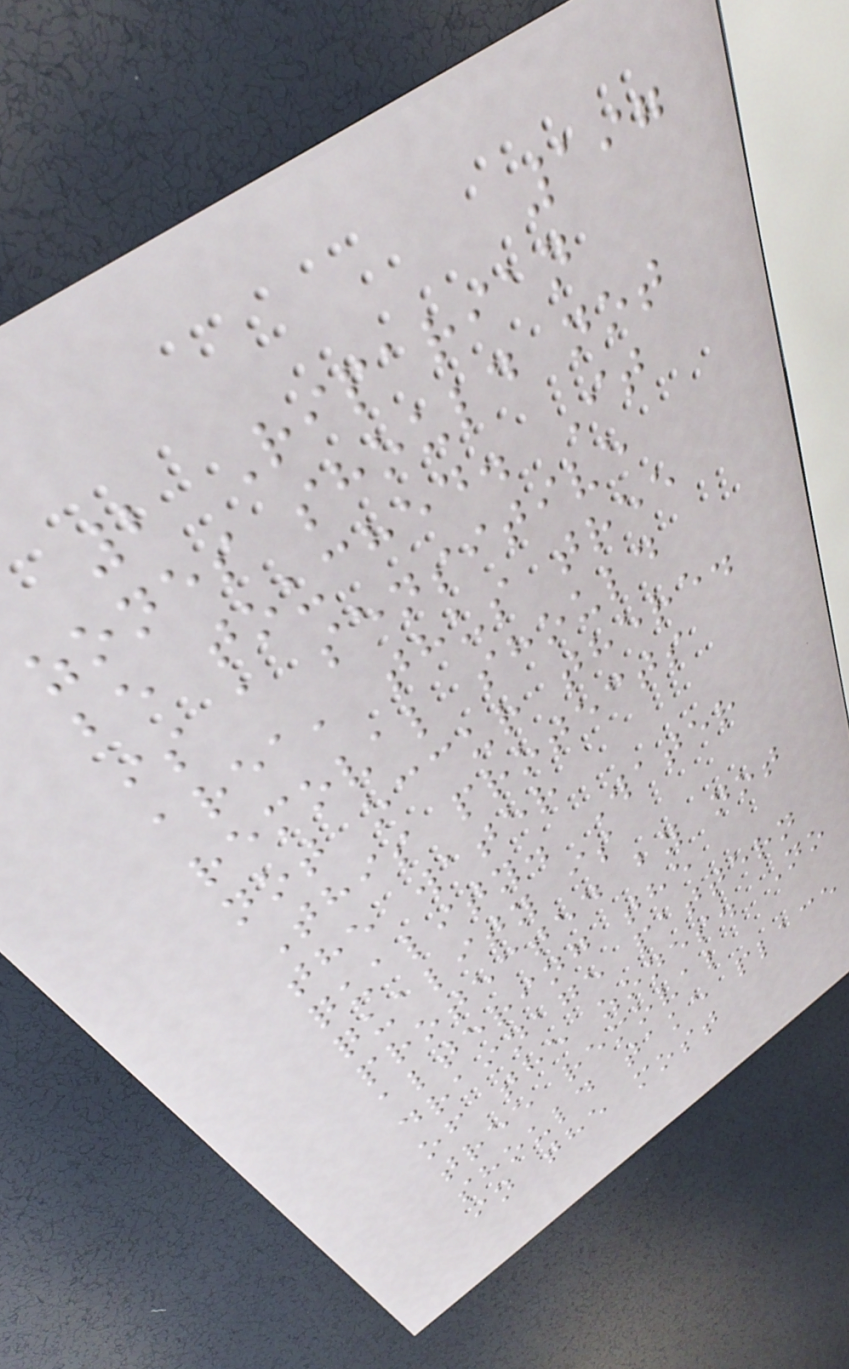197
2 Riparian
zones should not
be touched. It
is a sensitive
area, thus tree
removal should
not occur there.
This protects
the water
quality. Water
quality is
protected by not
altering the
drainage pattern
of the zones. No
tree removal
should take place
in the most
